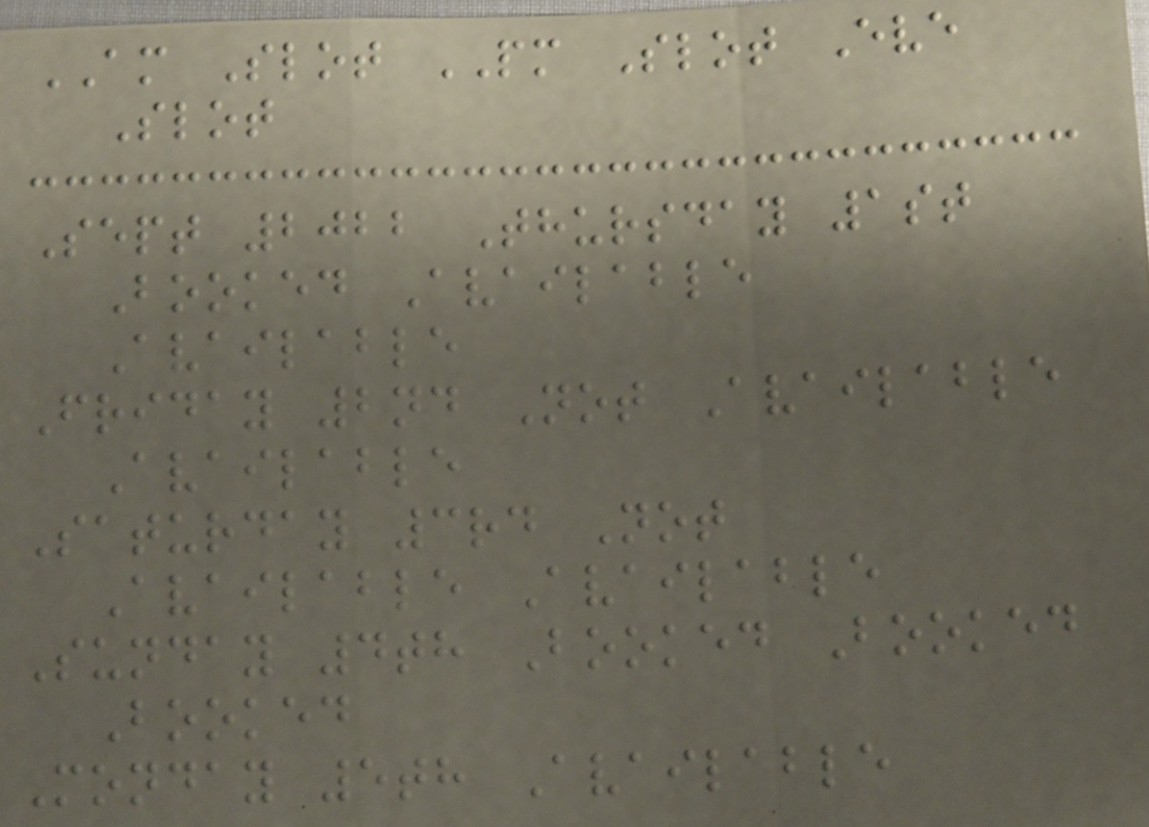AM Slot PM Slot Eve
Slot
Sept 2022 Thursday 1st
Booked Available
Available
Friday 2nd Not Available
Available
Saturday 3rd Not
Available Available
Sunday 4th Booked Booked
Booked
Monday 5th Available
